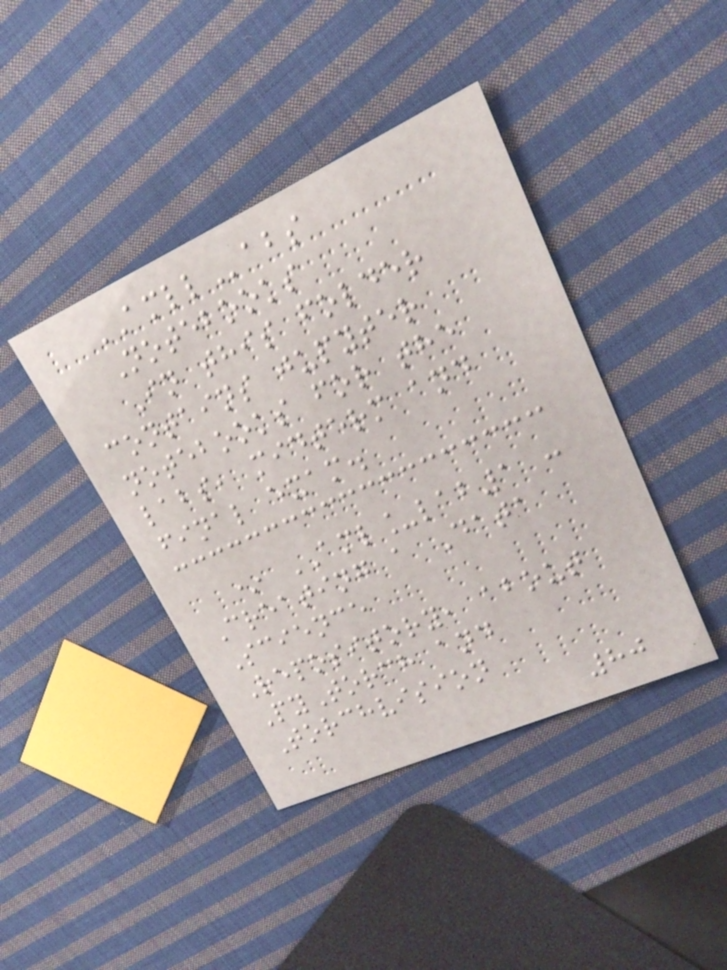AMLLabs
Notebooks
In this folder
contains jupyter
notebooks for the
labs, midterm and
final exam.
* AML_lab1 :
Creating a Data
Science
Repository, about
PyTorch and
Torchvision
80
